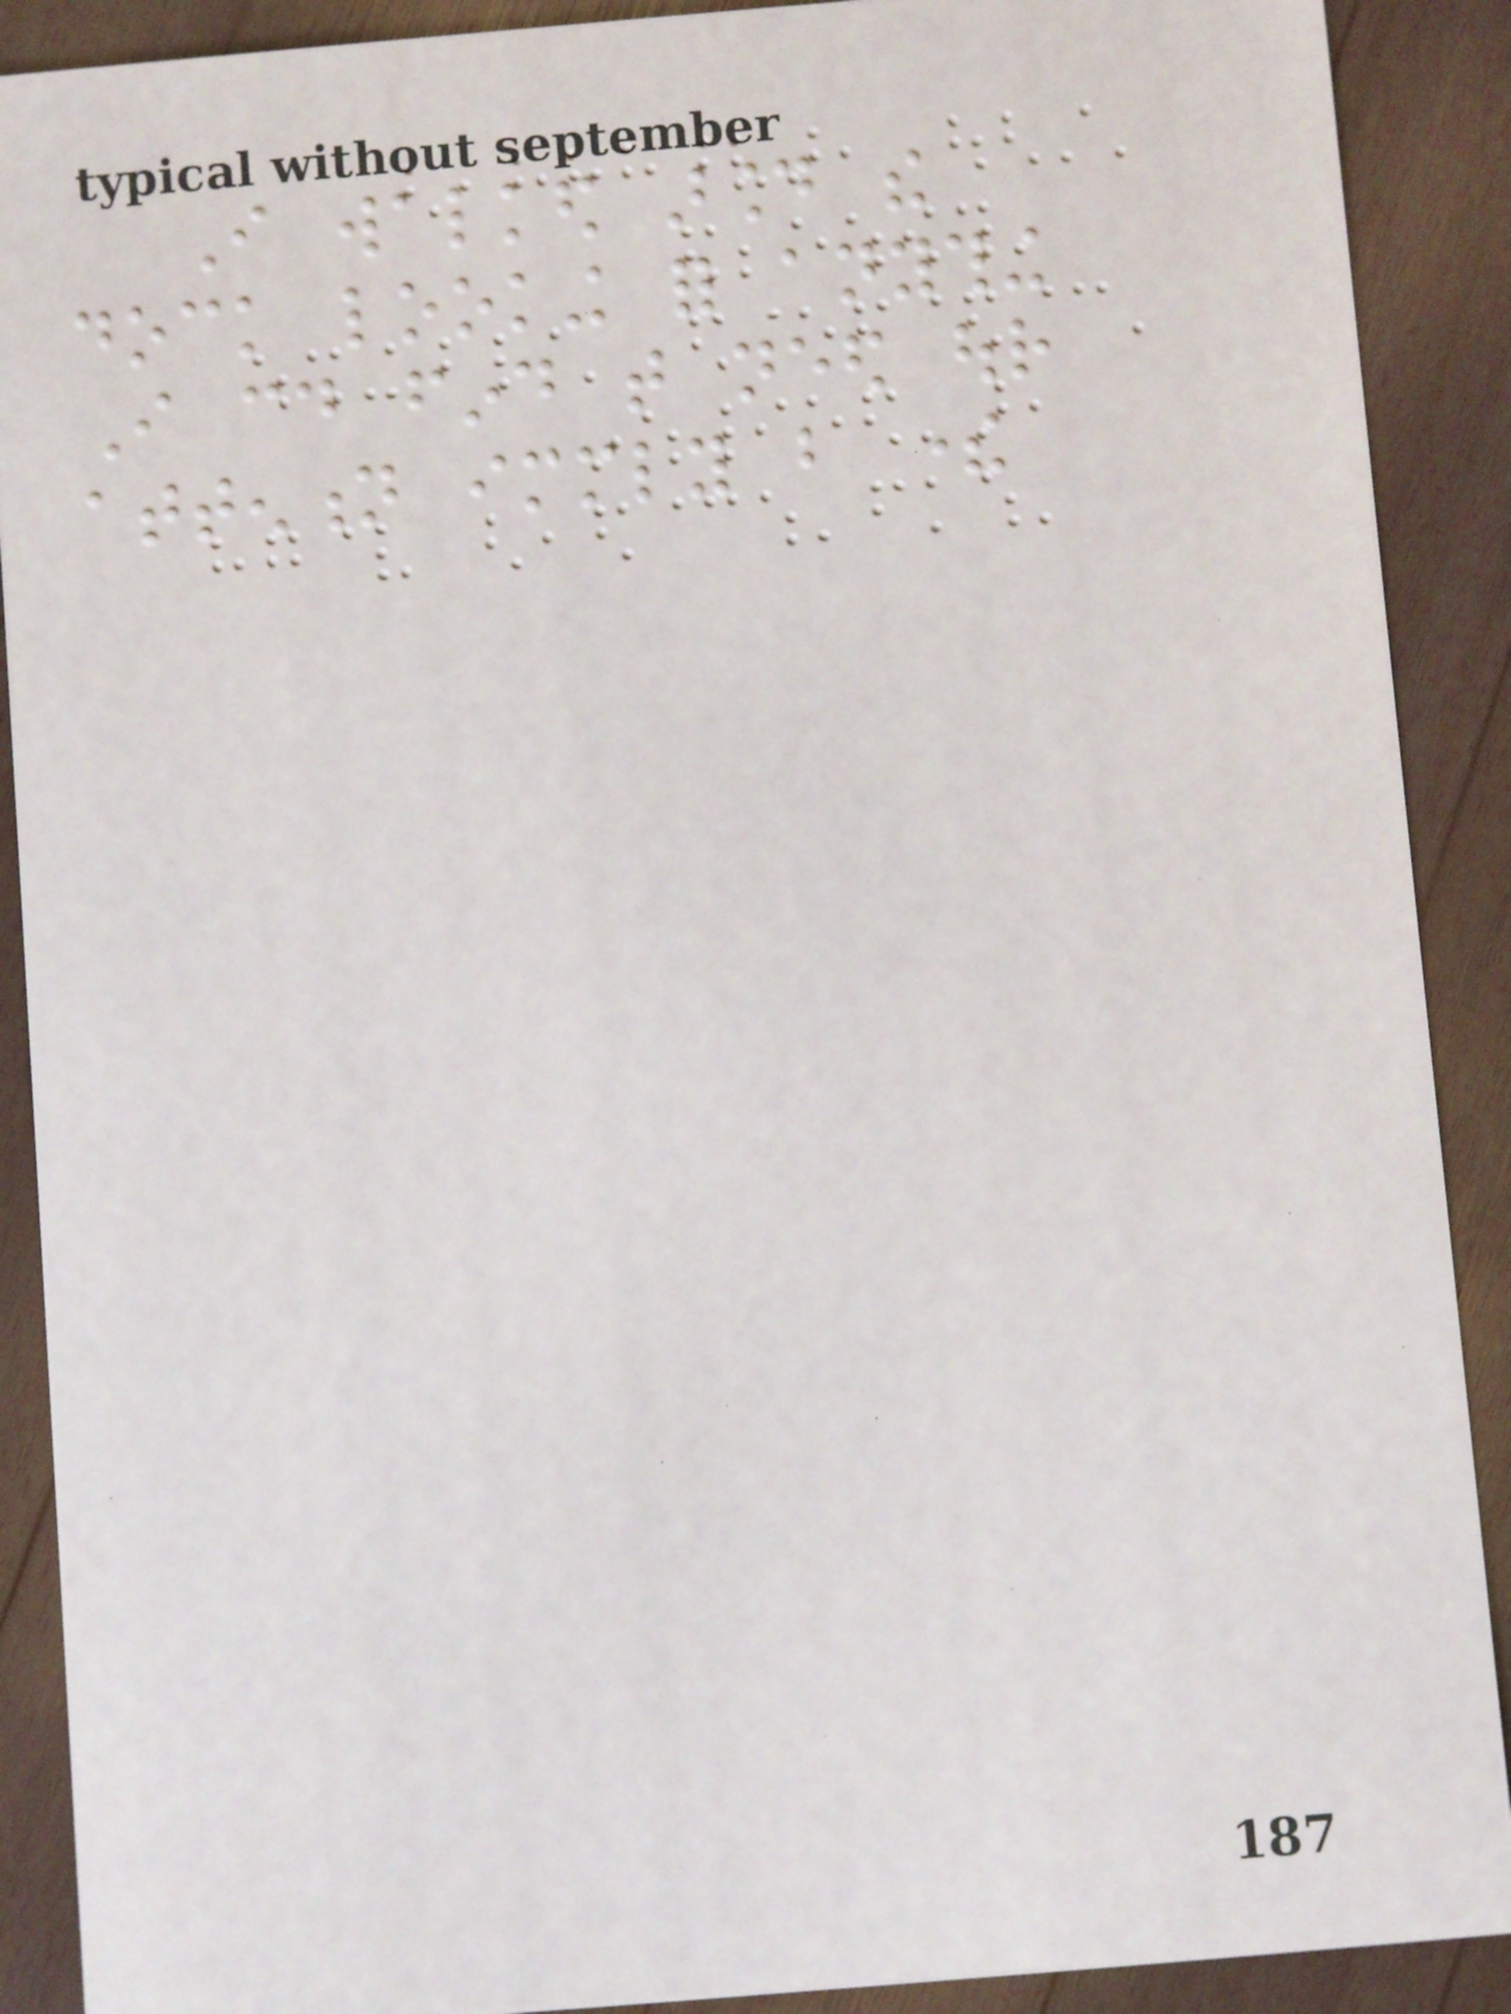I walked around the
dock looking for anything
I could find that need our
attention immediately but there
